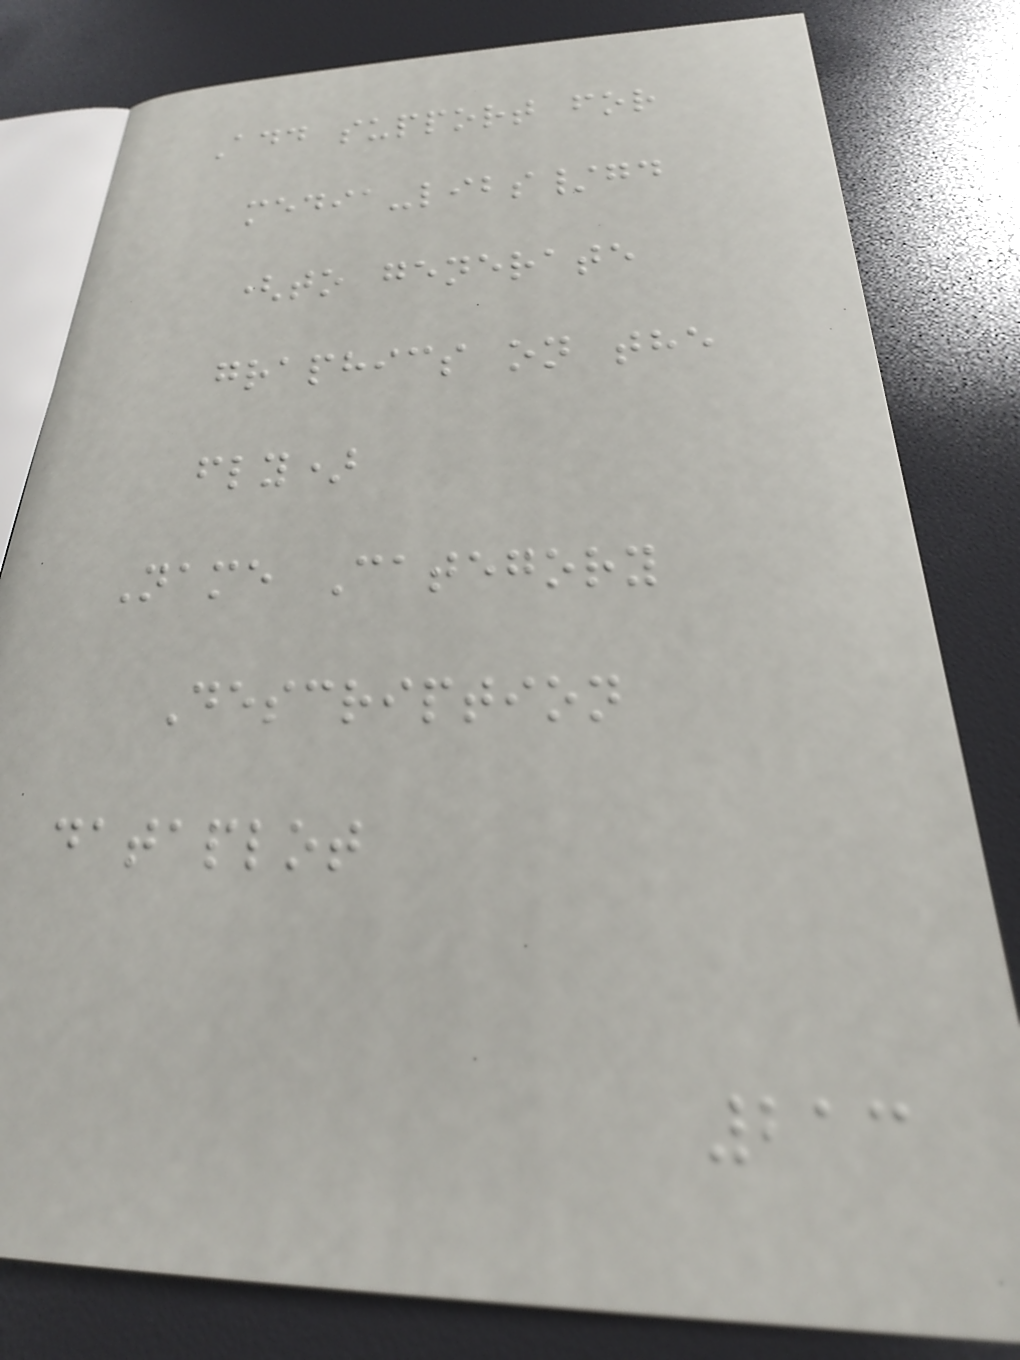Add support for
media-libs/gd
(to generate
graphics on the
fly)
Name Category
Description
dataplot
213
